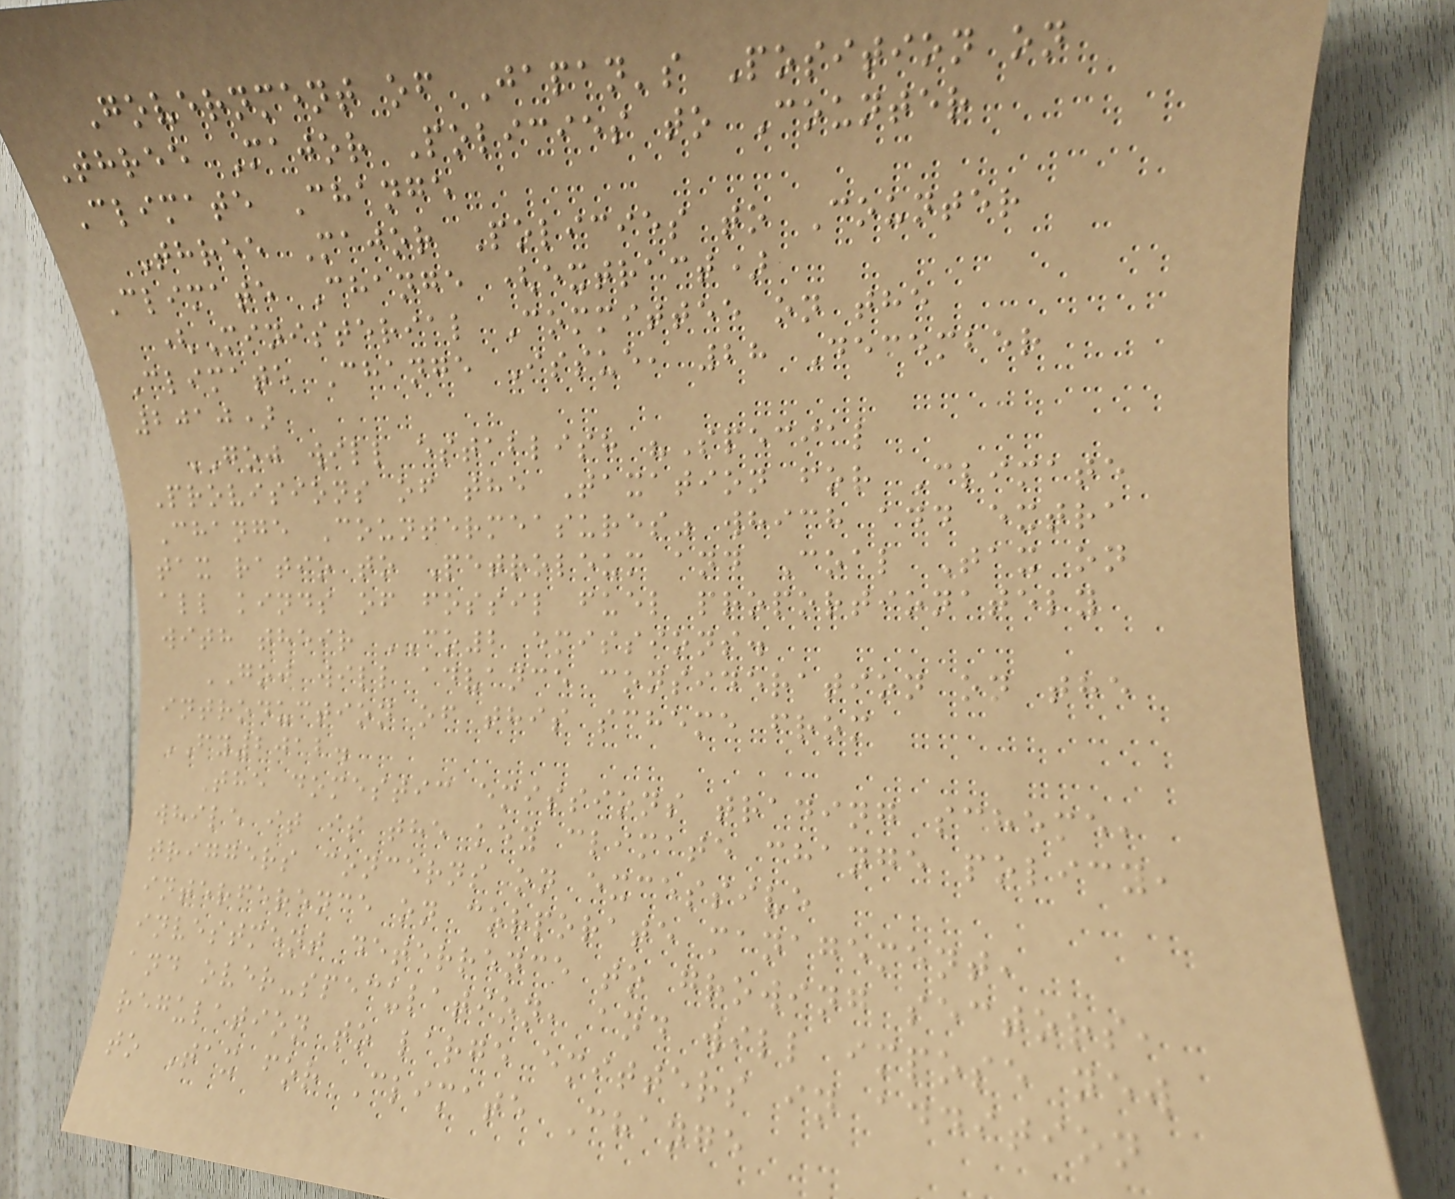Government of Japan's Position on
Three Major Policies to Counter
Climate Change
Three Major Policies to Counter
Climate Change (extract)
(Ministerial Committee on the
Climate Change Issue, 28 December
2010)
GOJ will establish "Special
Provisions of the Taxation for Climate
Change Countermeasures" which add extra
tax ratio to Petroleum and Coal Tax on
all kinds of fossil fuel proportionately
with their CO2 emissions.
GOJ will advance consideration on the
introduction of this scheme from
FY2012.
The domestic emissions trading scheme,
while it is the key climate change policy,
triggers concerns on excessive
interference on corporate management,
investment deterrence to growing sectors,
and over-speculation, and will impose new
regulation to large emitters in addition
to Tax for Climate Change
